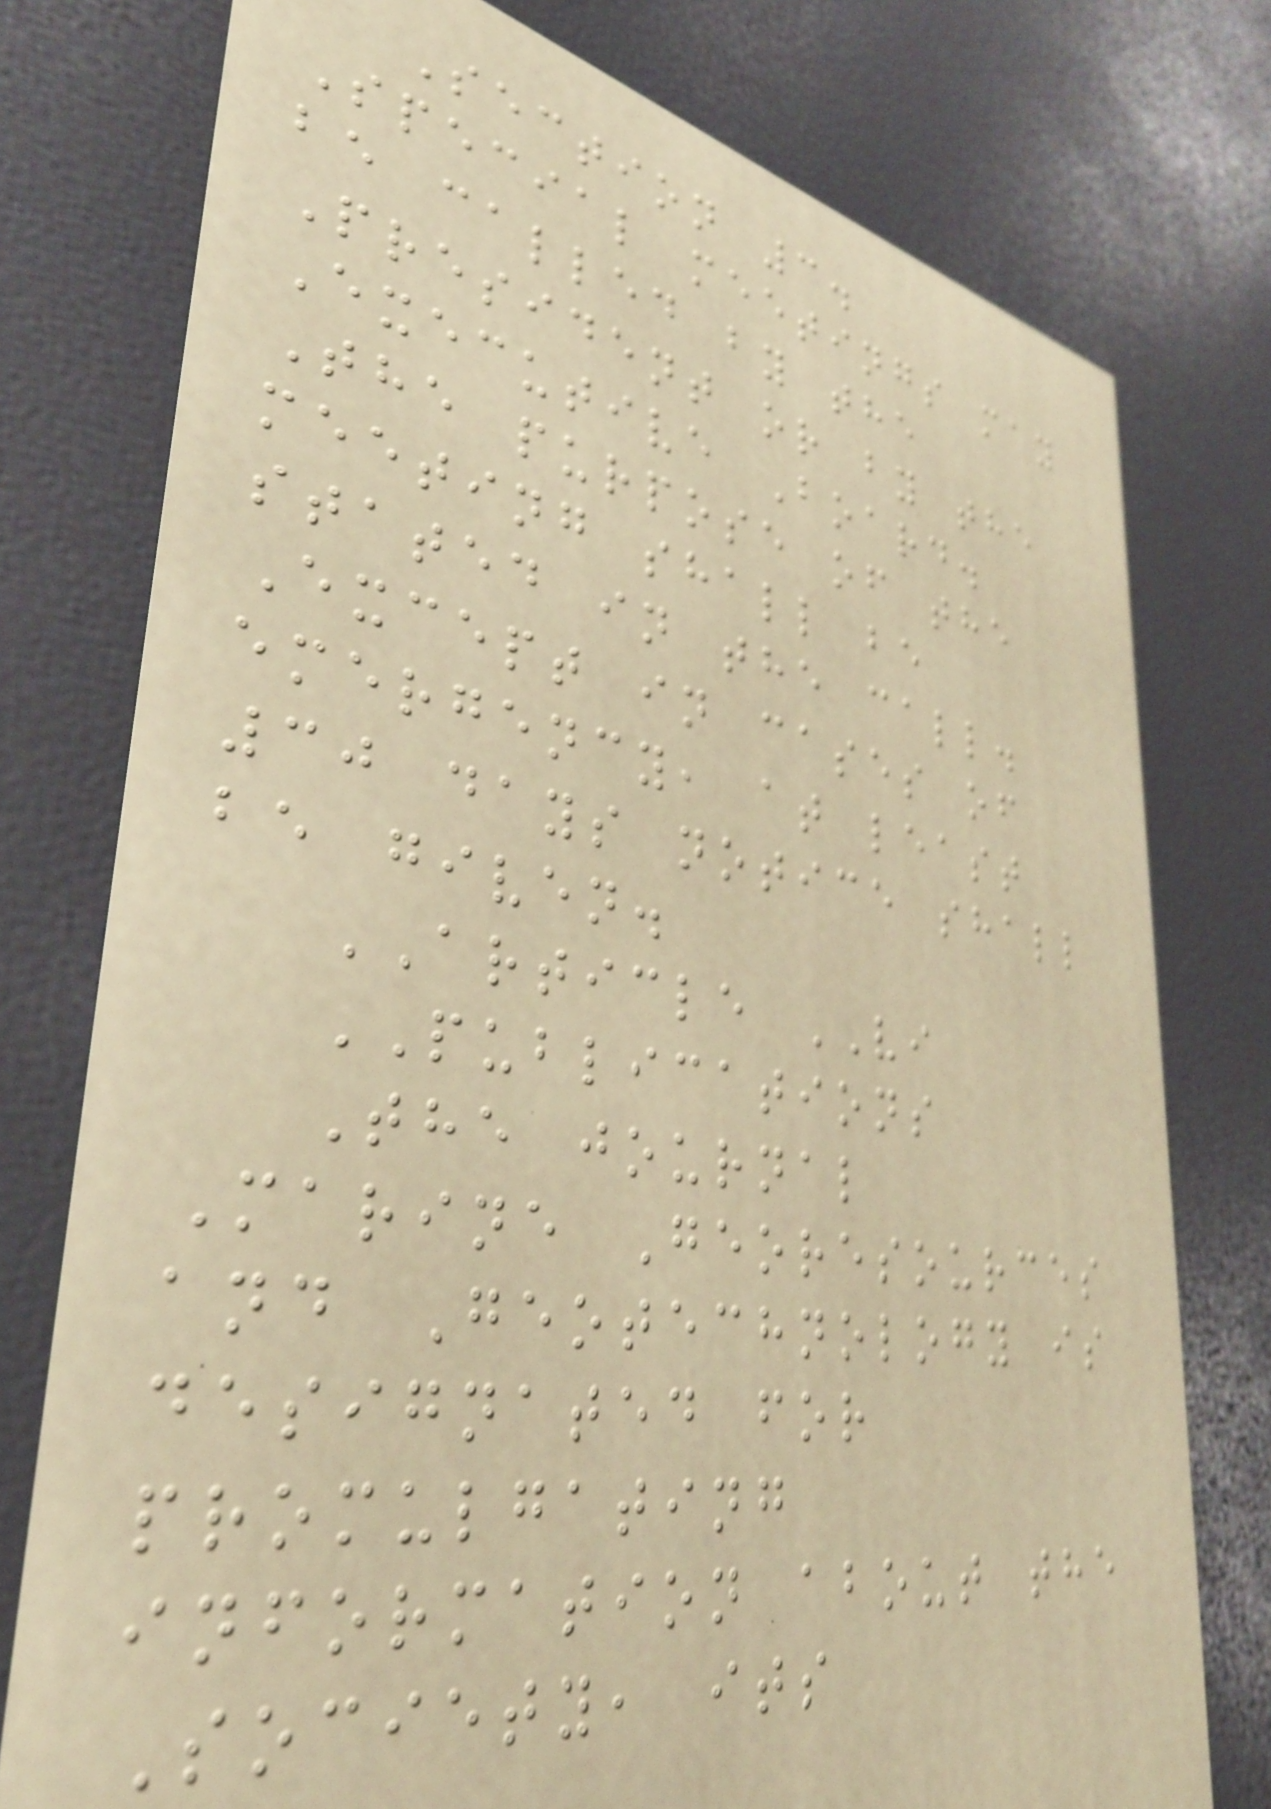Section 3.
Special meetings may
be called by the
President or by the
Executive Board.
The purpose of the
meeting shall be
stated in the call.
Except in cases of
emergency, at least
30 days notice shall
be given.
ARTICLE VI
PUBLICATIONS
The journal
Marine Georesources
and Geotechnology is
designated for
promulgating
information about the
Society, its
